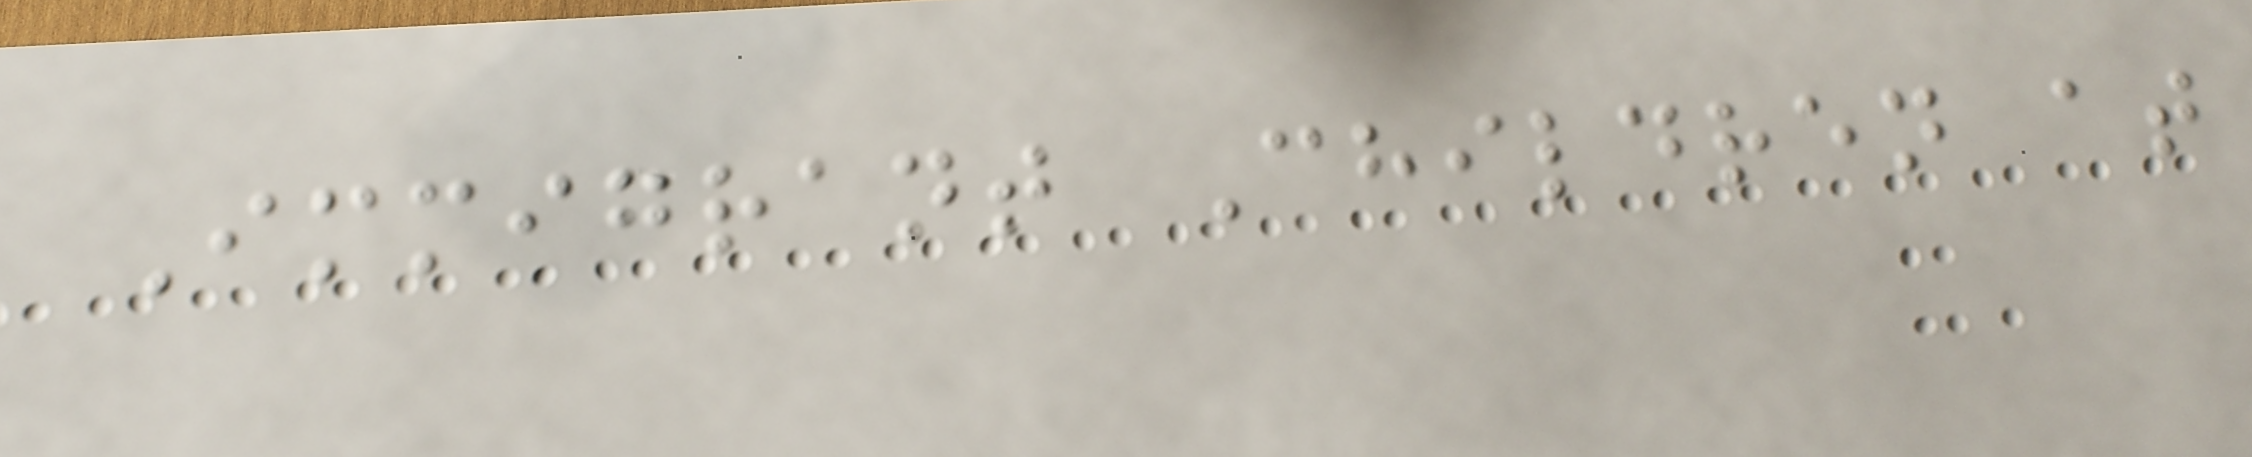Immigrant Children at
